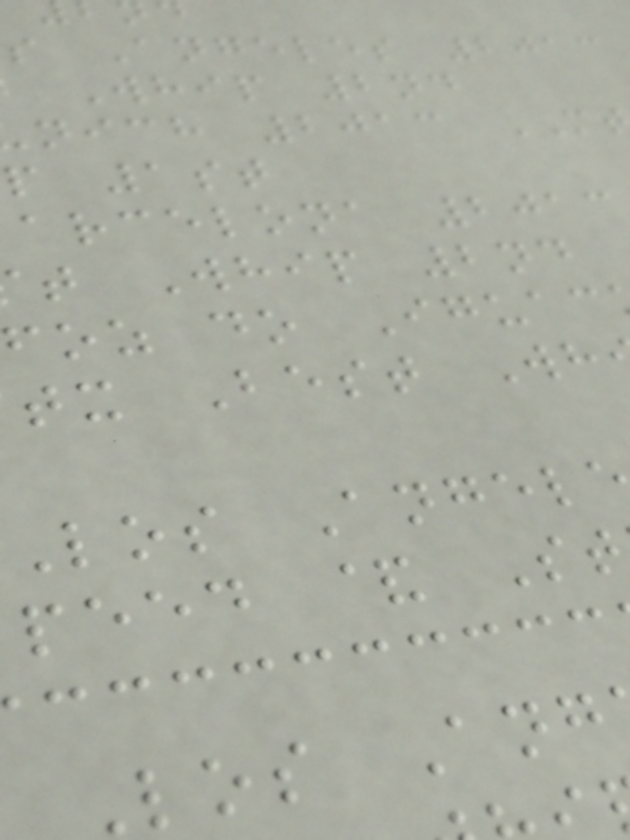s Angeles 2013
Whip 2nd
nich 2013
p 1st
arcelona 2013
t Whip 2nd
foz do Iguac
tx Best Wh
los Angel
peed & St
los Ang
